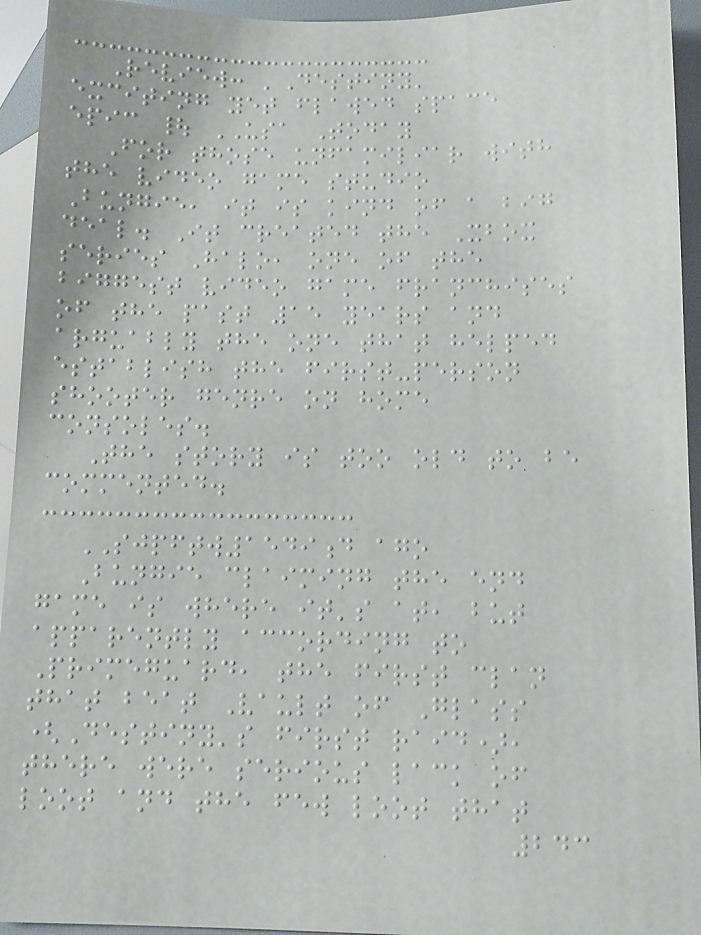Review: 'Destiny'
exciting yet flawed space
epic | USA Today
For those unfamiliar with
the video game studio
Bungie, it is kind of a big
deal. It created the Xbox
series Halo, one of the
biggest video game franchises
of the past 15 years and
arguably the one that helped
establish the first-person
shooter genre on home
consoles.
The story is too old to be
commented.
SJPFTW1549d ago
Bungie claiming the end
game is where it's at, but
apparently according to
Primeguard, the first clan
that beat Vault of Glass
(Destiny's first raid),
there were serious lack of
loot and the few loot that
243
